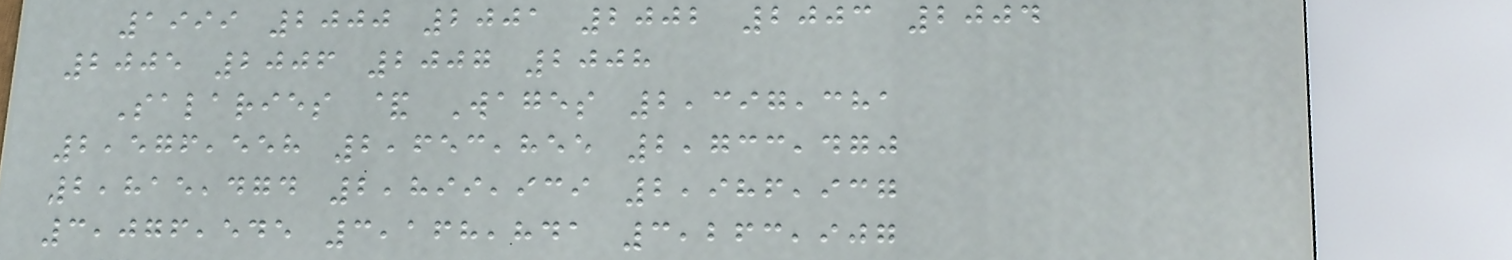1999 2000 2001 2002 2003 2004
2005 2006 2007 2008
Salaries & Wages 2,397,381
2,576,558 2,653,855 2,733,470
2,815,474 2,899,939 2,986,937
3,076,545 3,168,841 3,263,907
